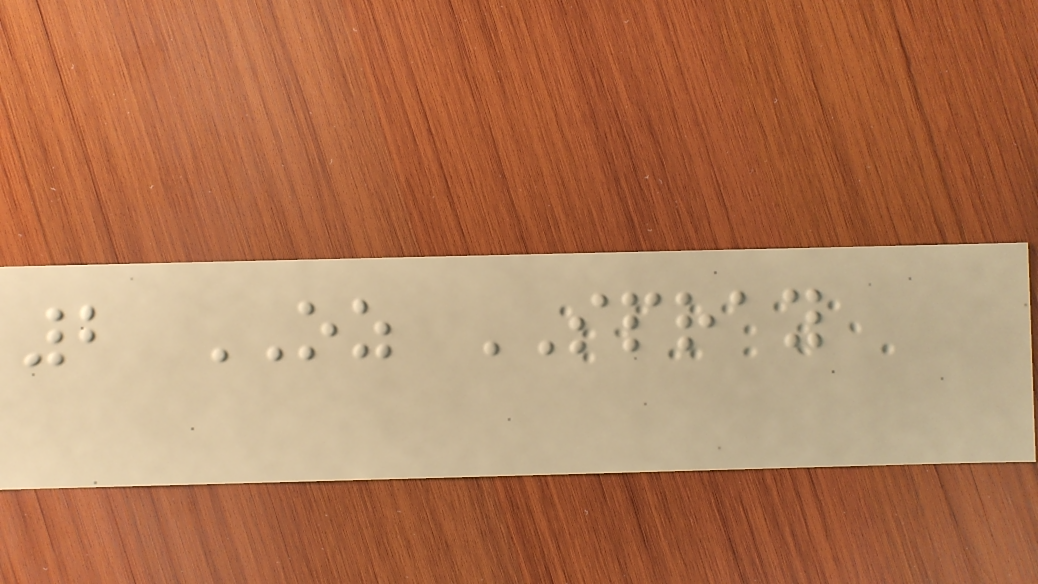2 OZ SPRAY
